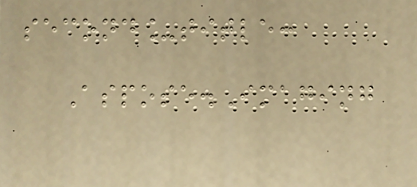second_title:
Aspose.Imaging
